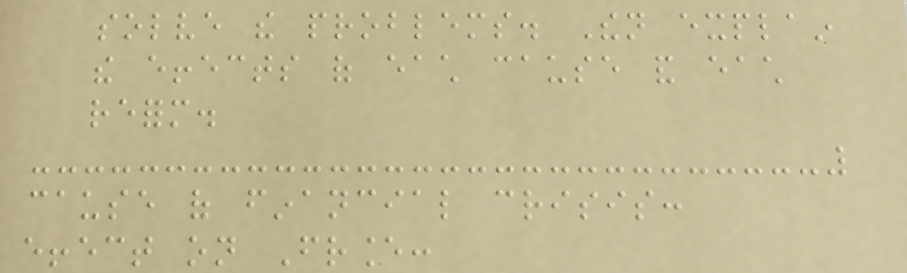solve the problems. Then explain
the effects of each cause and each
reform.
cause of financial crisis:
effect on France:
